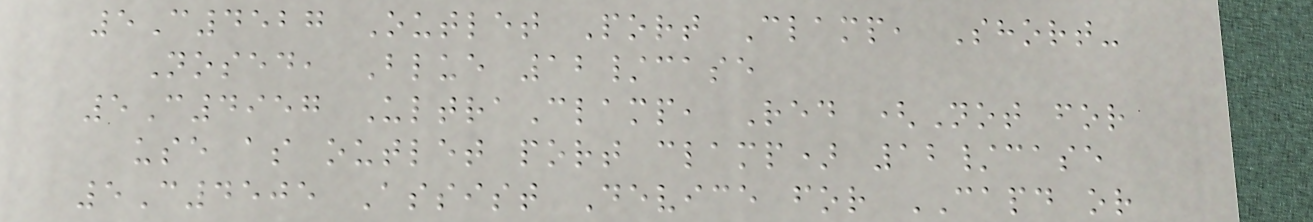5C4527 Outlet Port Clamp, Short-
Nosed, Blue 12/case
5C4957 UltraClamp, Red (Not for
use as outlet port clamp) 12/case
5C4505 Assist Device for CAPD or
